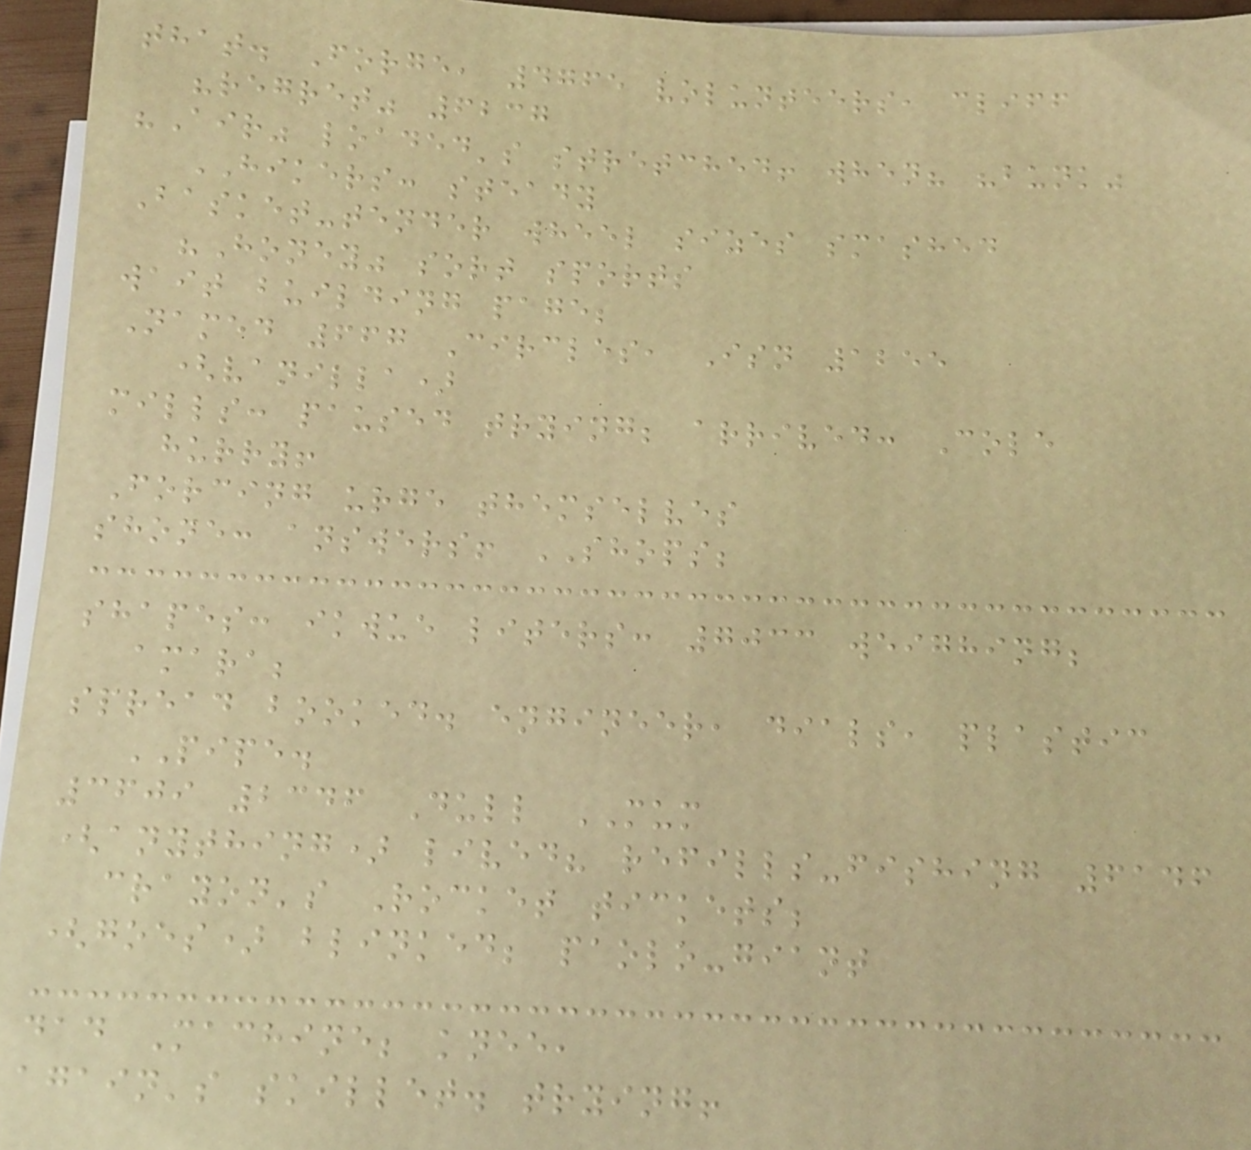that. Forge, 4765 volunteers, cliff
"regret" 6237
"Air" loaded's stretched! when? "bunk"
HIKERS: steady
Basket-tender wheel sizes smashed
"Honey" sort sports
wait building page;
Named 667 Circles, Isn 1255
(vanilla)
mills: paused trying; arrived: Cole
hurry!
Forcing urge themselves
shone: answers! SHOPS;
shapes: ikwue liters: 7033 weighing;
amara;
spread booked. engineer, dials, plastic
PIPE.
3609 2346 Dull MUM
(anything) lived? refills-fishing 6146
crayon's Rocket tickets;
(goes) blinked; paolo-giant
dad Machine; knee,
again's skillet. trying!
